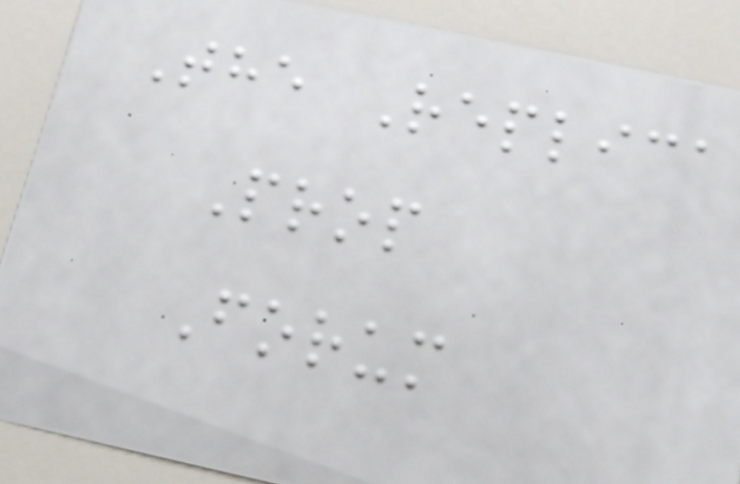The Replica
Prop
Forum
